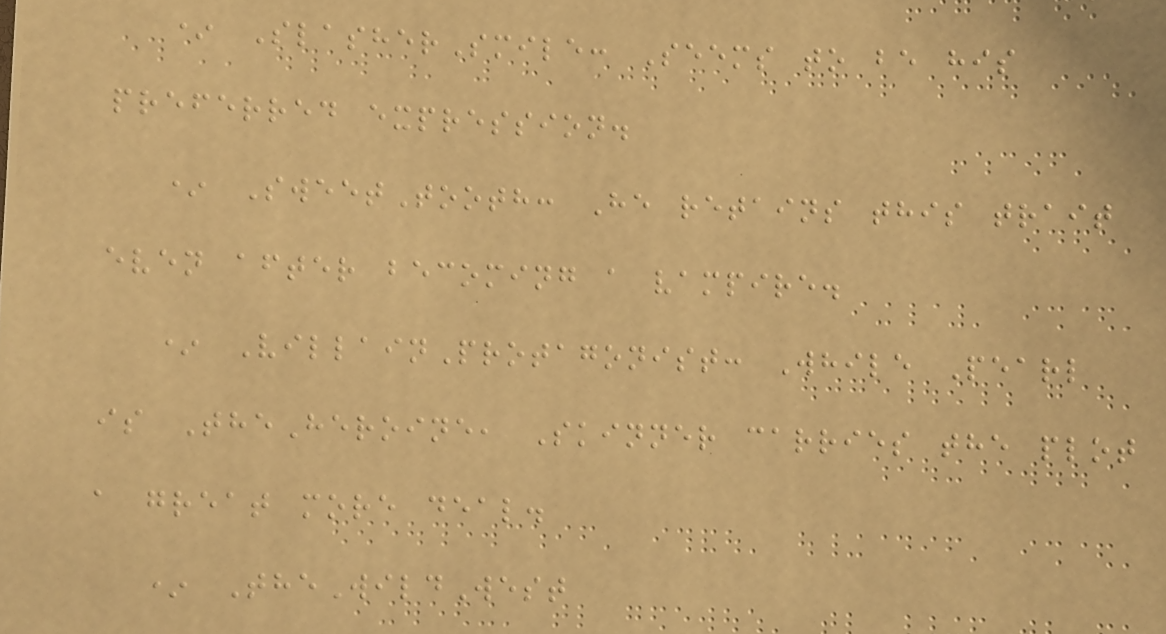* SlasherSmile: Seems to be his
preferred expression.
* SweetTooth: He retains this trait
even after becoming a vampire.
* VillainProtagonist: While Pearl
is TheHeroine, Skinner carries the plot
a great more deal.
* TheWildWest
